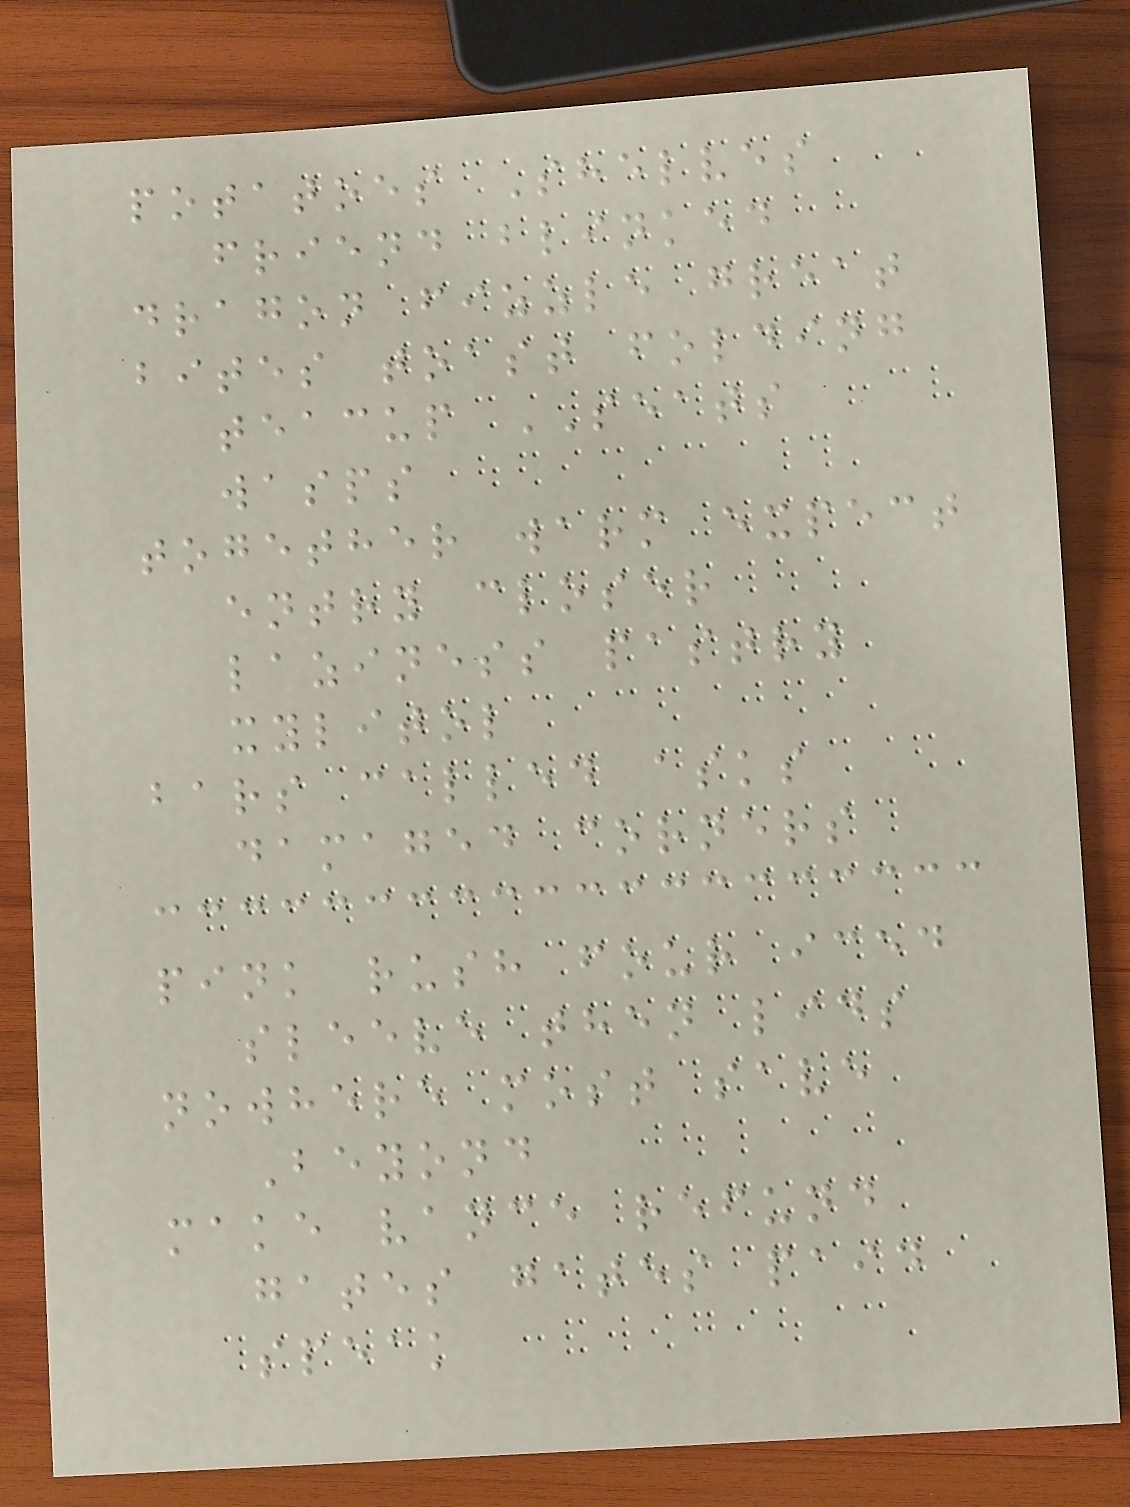potatoes Shelves
friend blinked
dragon fizzle great
bites toast folding
teacup SEATS
wasps
together warm expect
entry closer
laziness pastry
xylitol
bars called asks
damaged corners
pink rush four iced
sleeve then lids
nowhere most save
Beyond
make vance refund
gates gates paid
speak
